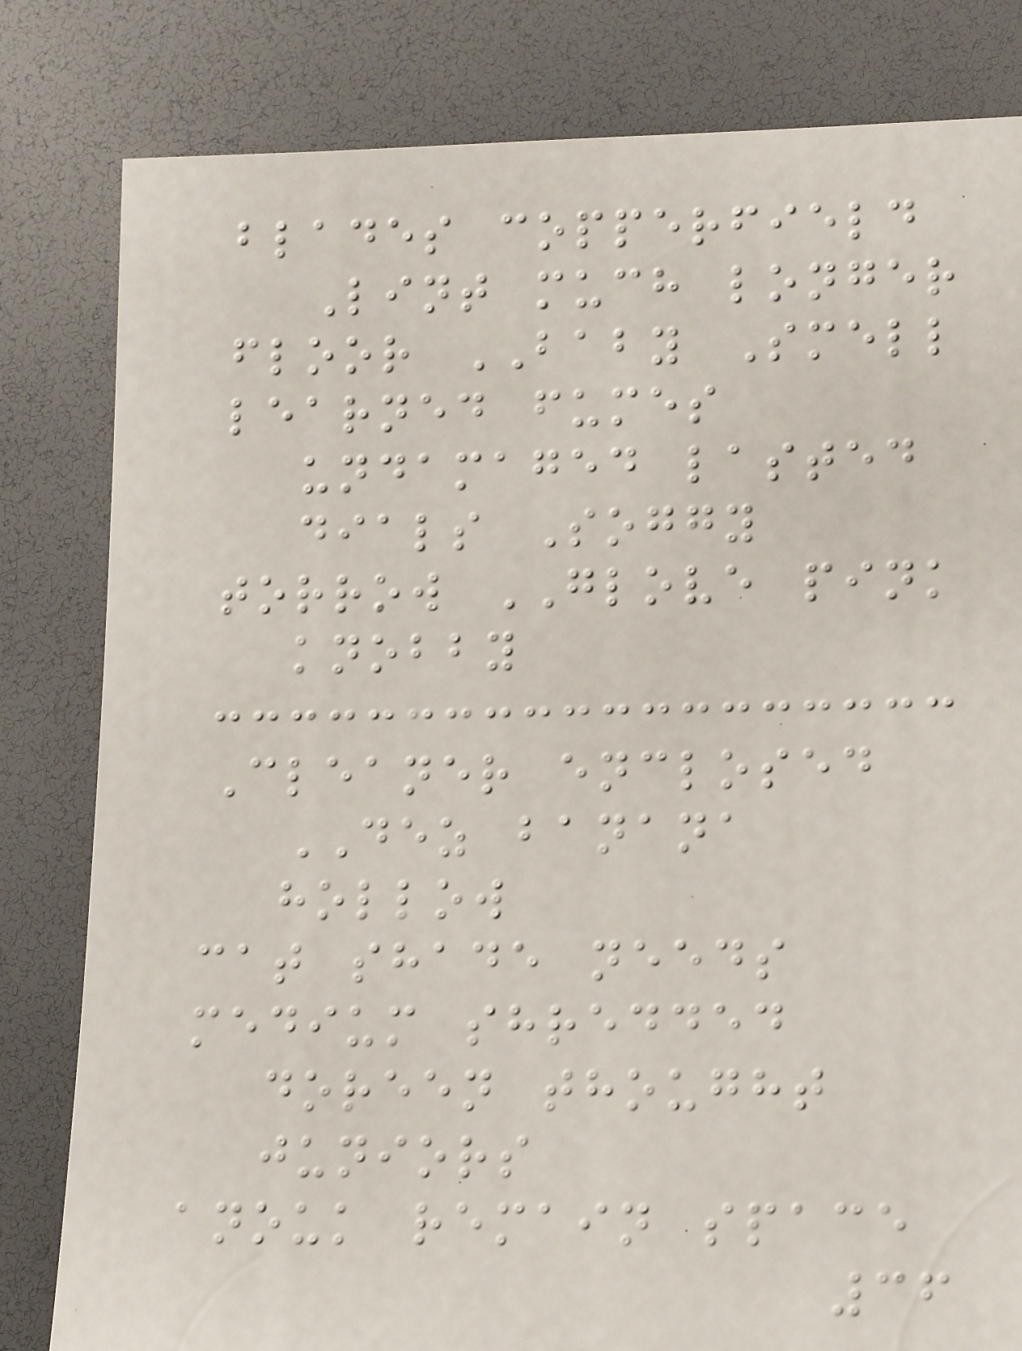blades copperfield
Lint much longer
floor BABY Smell
learned fumes
undamaged lasted
dials Soggy
torrow GLOVE pink
knobby
Cleaner enclosed
DEZ banana
hollow
cat shade needs
medium shredded
doreen thought
juniors
anouk remain space
36
